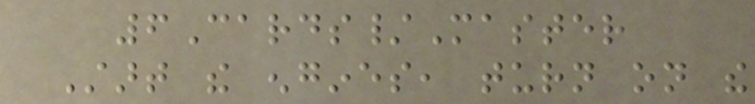6Cards/Master
Start the engines, turn on the
